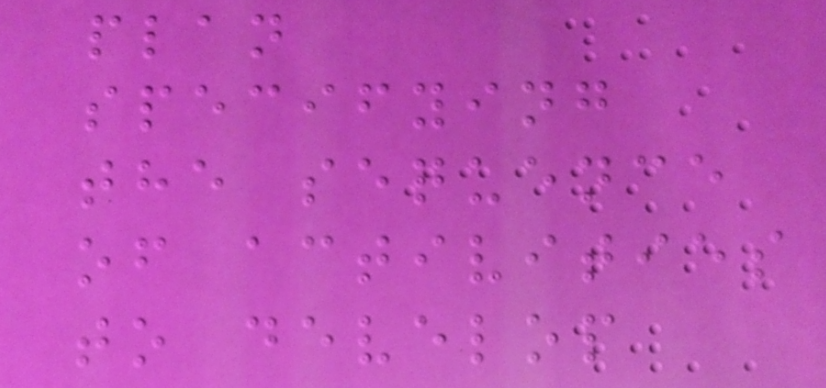plan
specifying
the sequence
of activities
to develop
